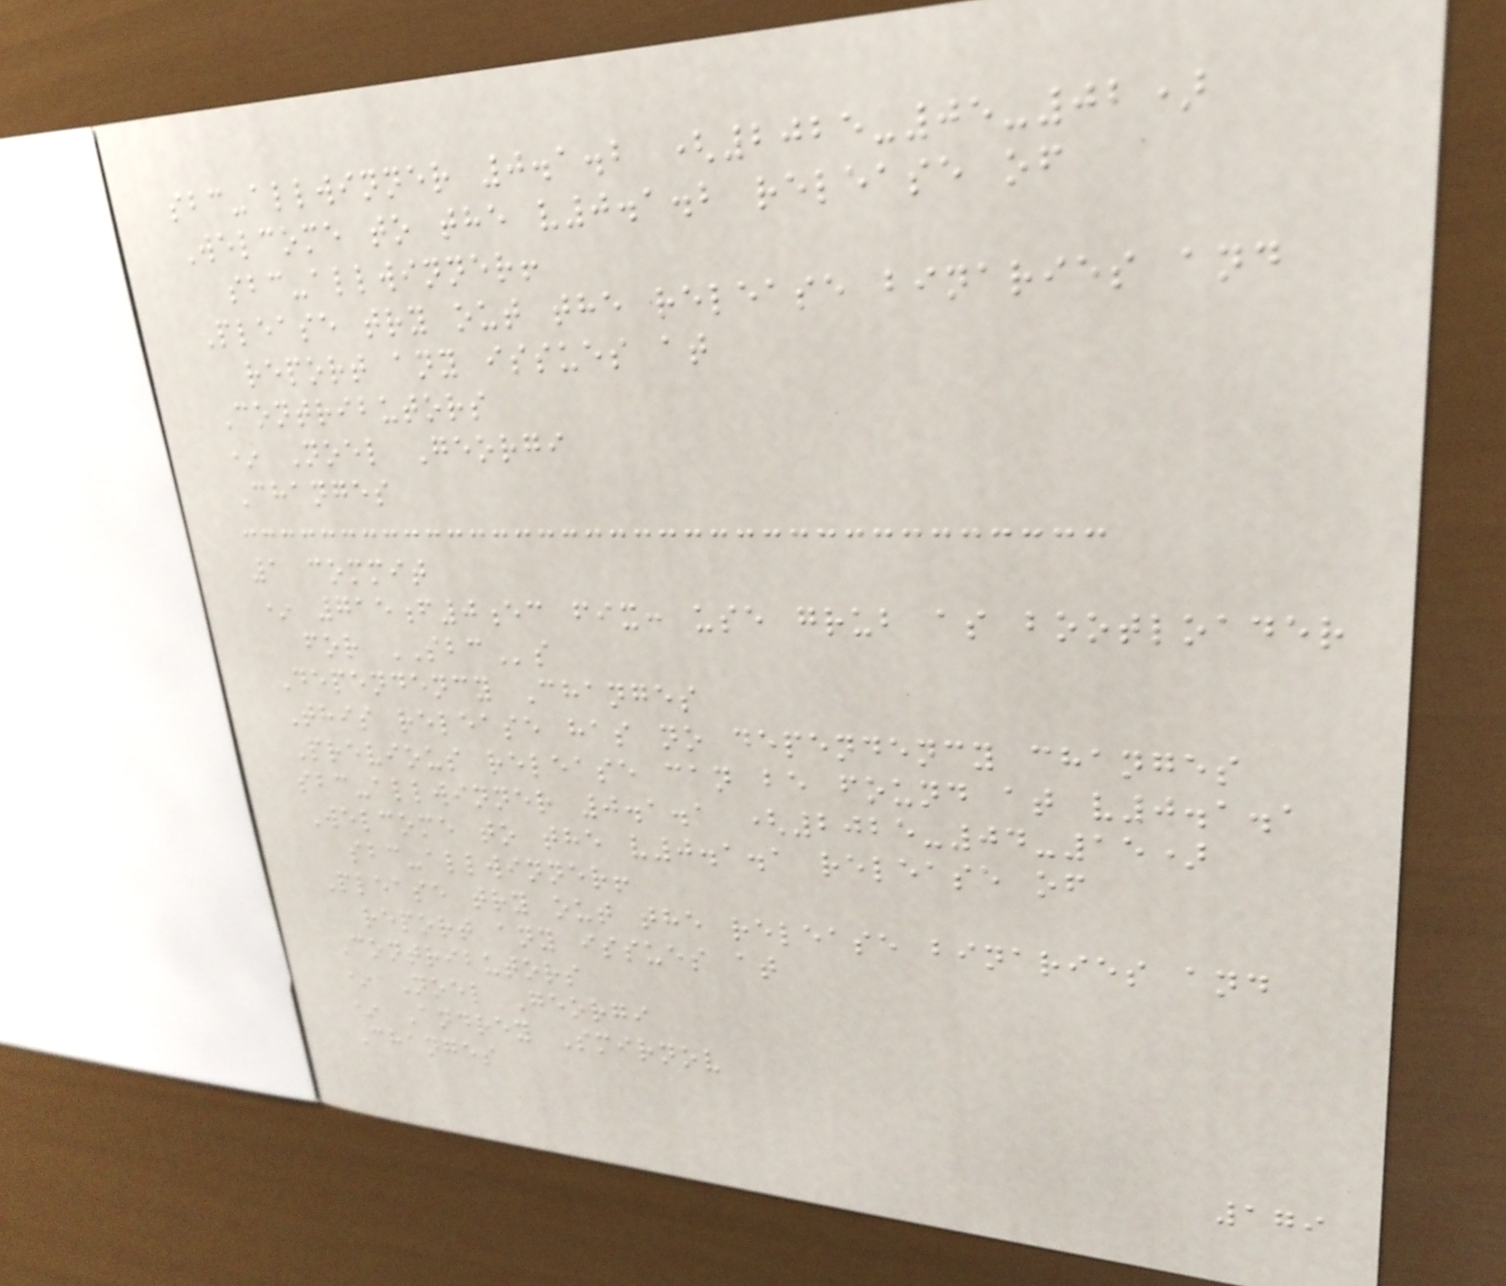sbc-allwinner 0.1.2 (2025-05-02)
Welcome to the v0.1.2 release of
sbc-allwinner!
Please try out the release binaries and
report any issues at
Contributors
* Noel Georgi
Changes
1 commit
* 715f0ec fix: use grub as bootloader
for SBCs
Dependency Changes
This release has no dependency changes
Previous release can be found at v0.1.1
sbc-allwinner 0.1.1 (2025-04-15)
Welcome to the v0.1.1 release of
sbc-allwinner!
Please try out the release binaries and
report any issues at
Contributors
* Noel Georgi
* Andrey Smirnov
Changes
179
